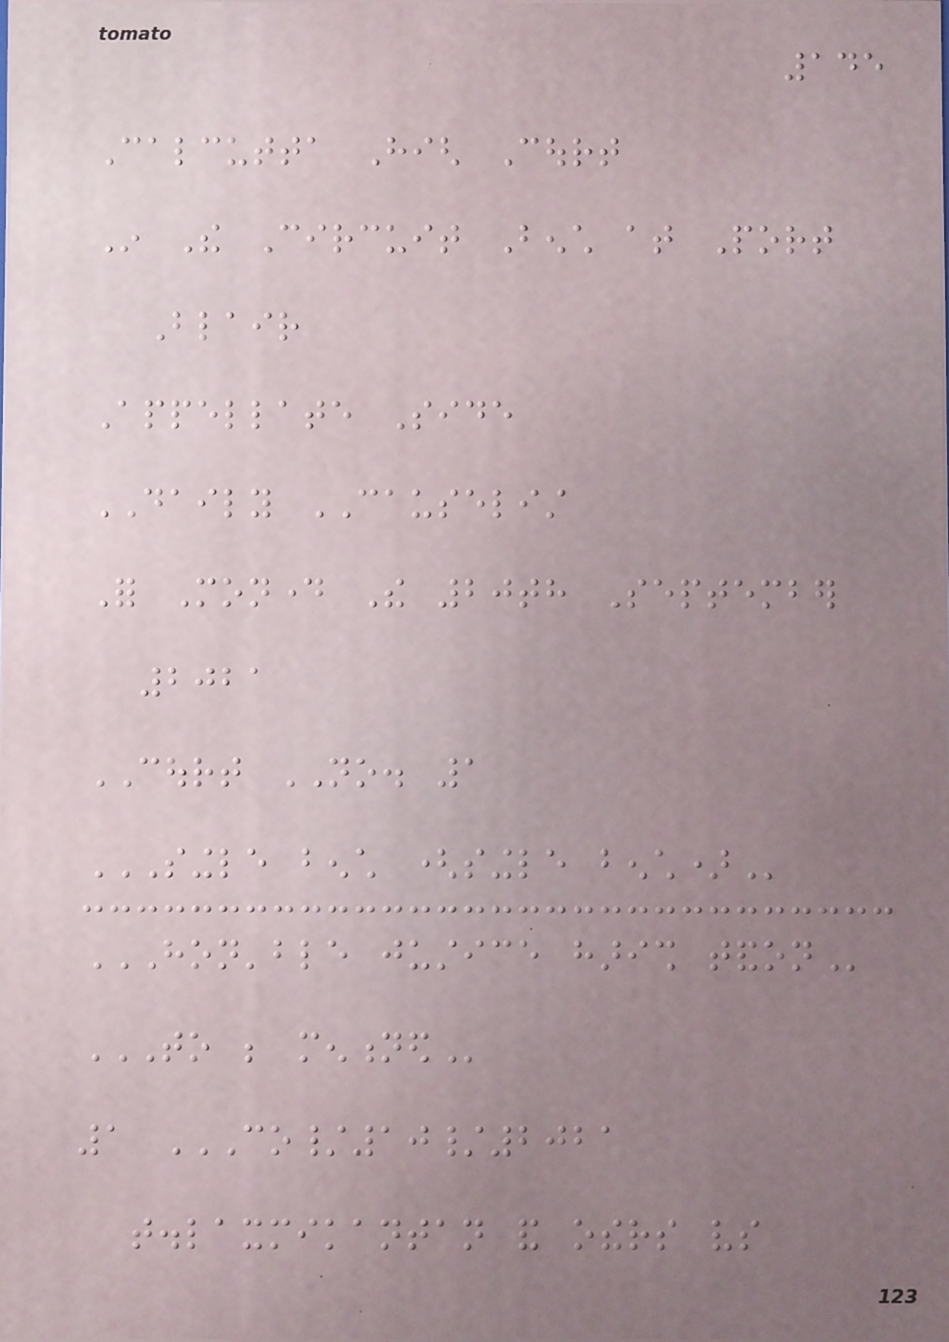145
Calcutta High Court
In The Circuit Bench at Port
Blair
Appellate Side
DAILY CAUSELIST
For Monday The 20th September
2021
COURT NO. 1
SINGLE BENCH (SINGLE BENCH)
HON'BLE JUSTICE HARISH TANDON
TO BE MENTIONED
1 CO/10/2021
T.LAXMIKANTAN AND OTHERS VS
